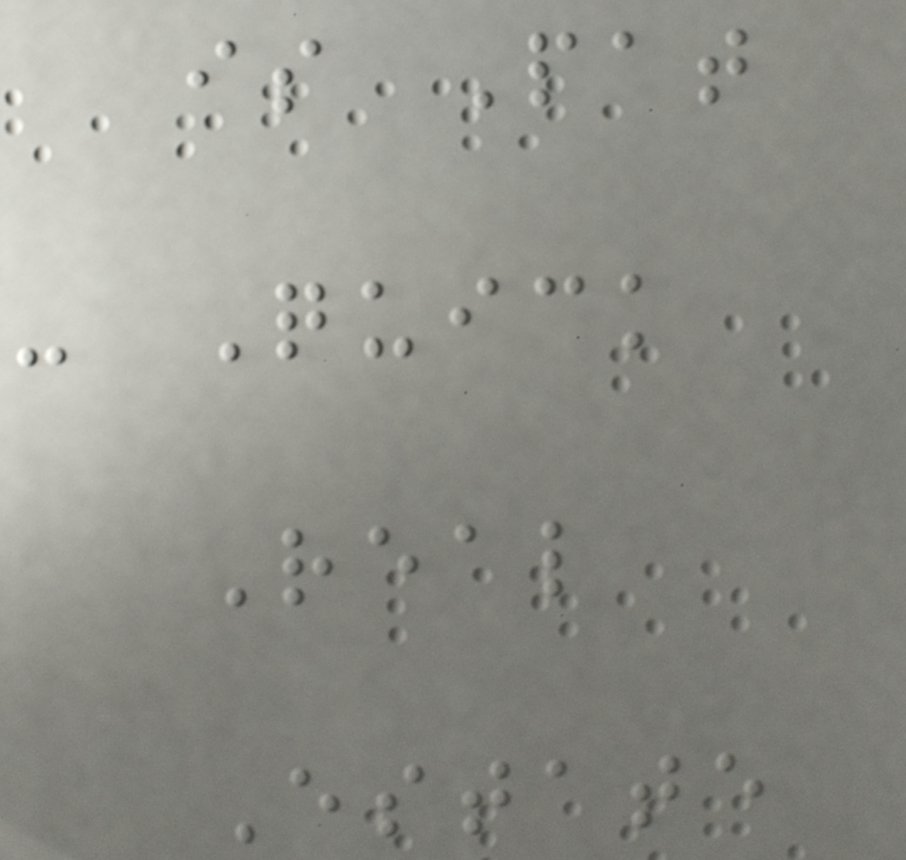is Pat
- Quick
Real
Estate
